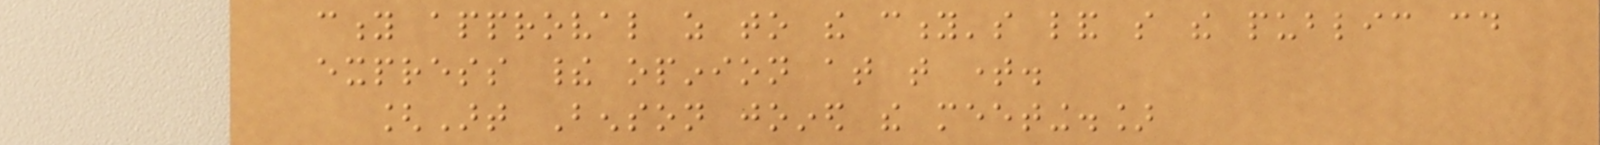city approval as to the city's land so the public could
express their opinion at that time.
[Art Benson joined the meeting.]
